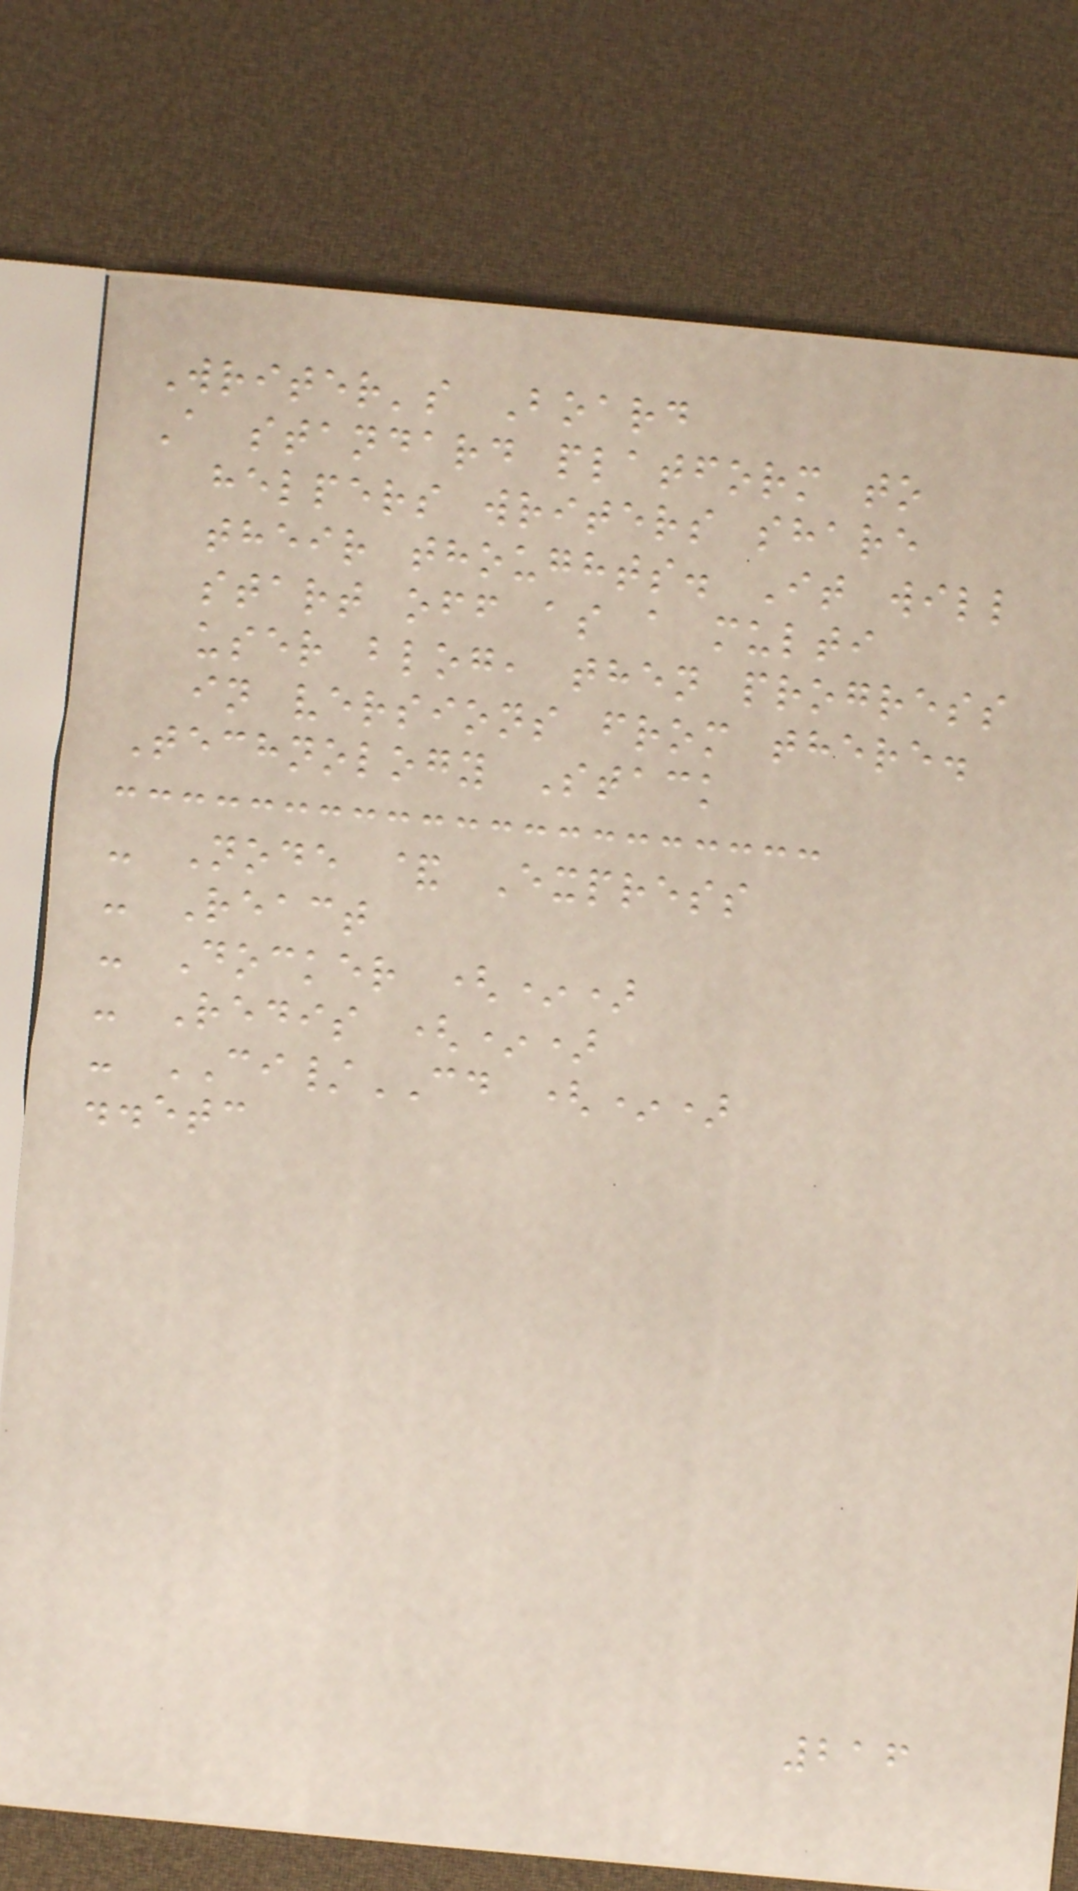Writer's Board
A standard platform to
helpers writers share
their thoughts. It will
start off as a multi
user blog, then progress
in versions from there.
Technology Stack
- Node & Express
- React
- Docker (*)
- Redis (*)
- CI/CD (*)
..etc
216
